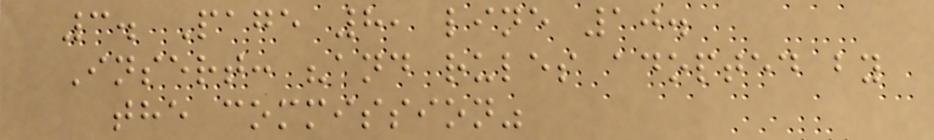3. Page 8, line 10.
Insert: "and rules adopted by
the commission"
